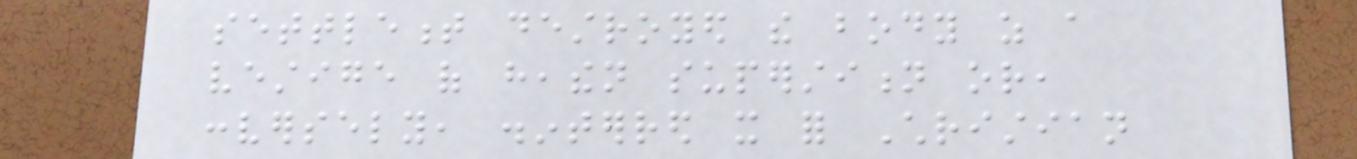settlement destroyed the body as a
vestige of heathen superstition or,
conversely, disinterred it for Christian
